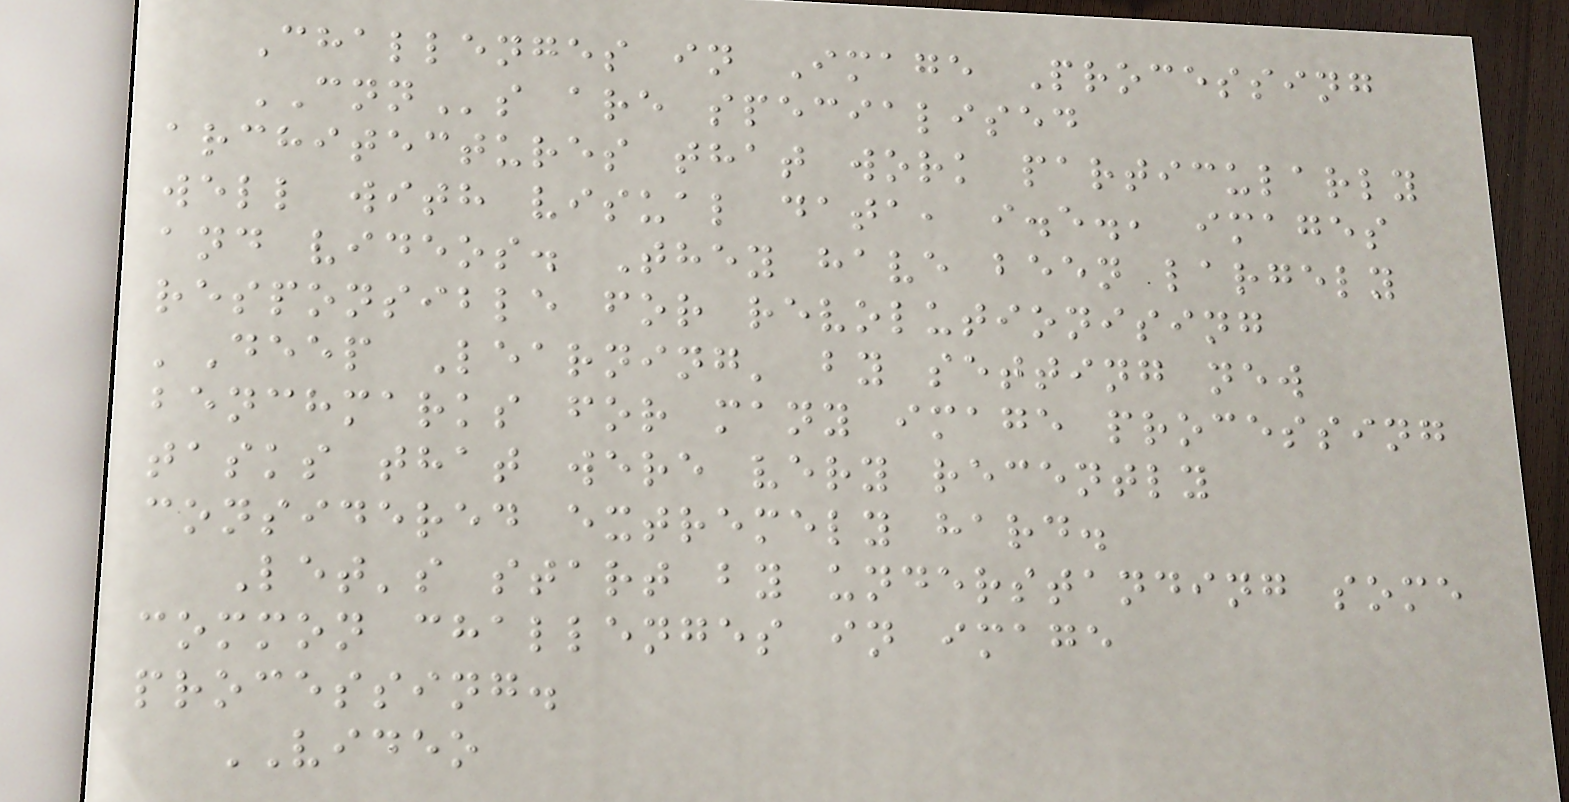Challenges in Image Processing
CNNs are specialised
architectures that work particularly
well with visual data, i.e., images
and videos. They have been largely
responsible for revolutionising
'Deep Learning' by setting new
benchmarks for many image processing
tasks that were very recently
considered extremely hard.
Let's start by understanding some
common challenges in image
processing.
VIDEO
